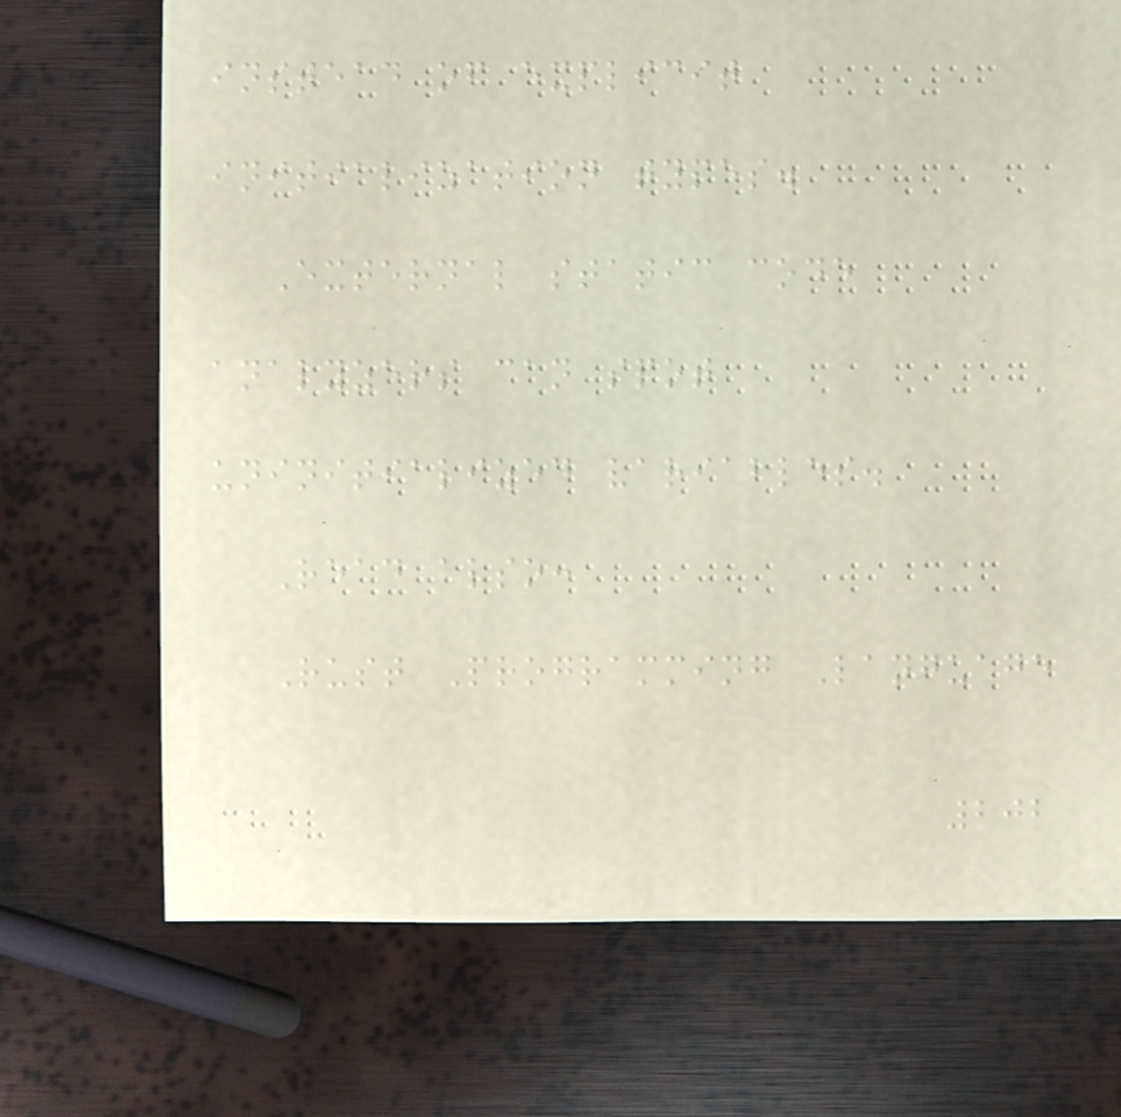instead of explicit
initialization types.
External static code
analyzers can spot
uninitialized variables.
Read also:
Rust Programming Language
202
